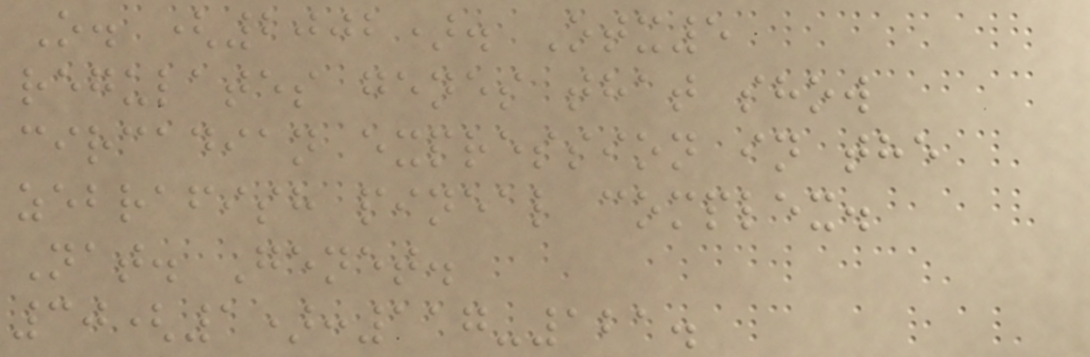O. (2002). Otx5
regulates genes that show
circadian expression in the
zebrafish pineal complex.
Nat. Genet.
30(1):117-121.
